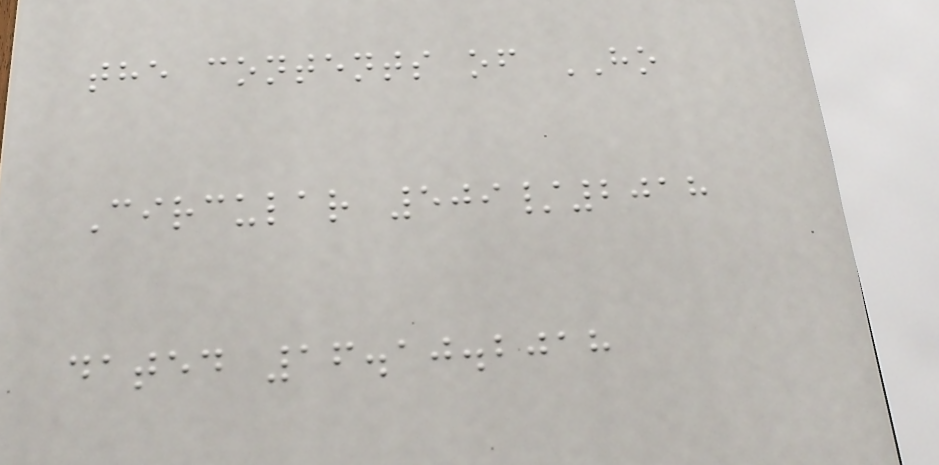the contents of HO
Circular 509/2018
dated 16.10.2018
